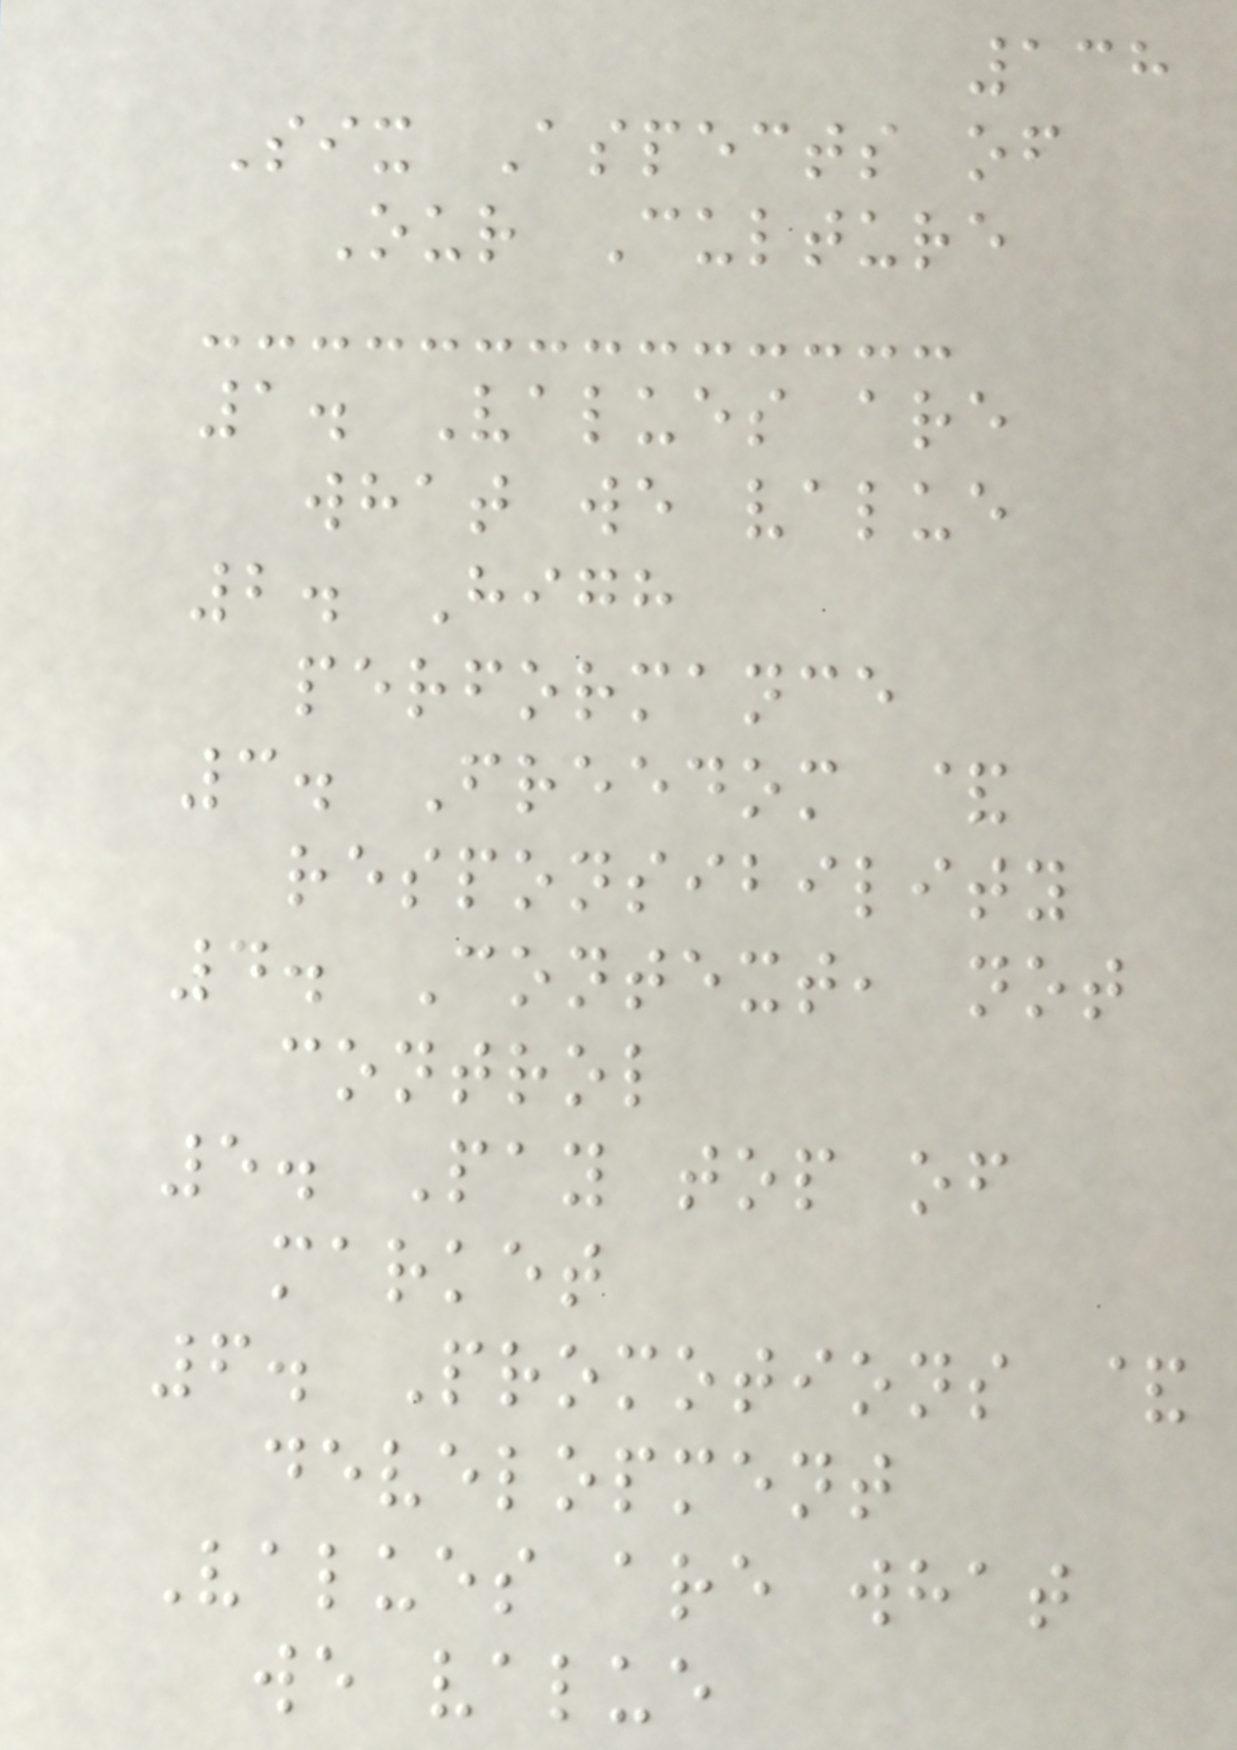138
Six Aspects of
Our Culture
1. Values are
what we value
2. High
performance
3. Freedom &
responsibility
4. Context, not
control
5. Pay top of
market
6. Promotions &
development
Values are what
we value
